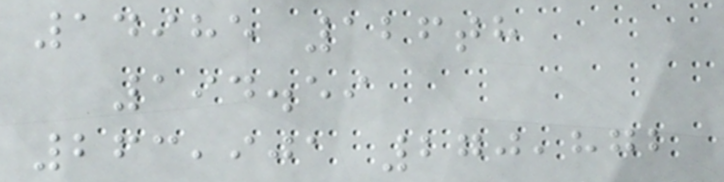14985 126th
194.59
263,901 270,872
